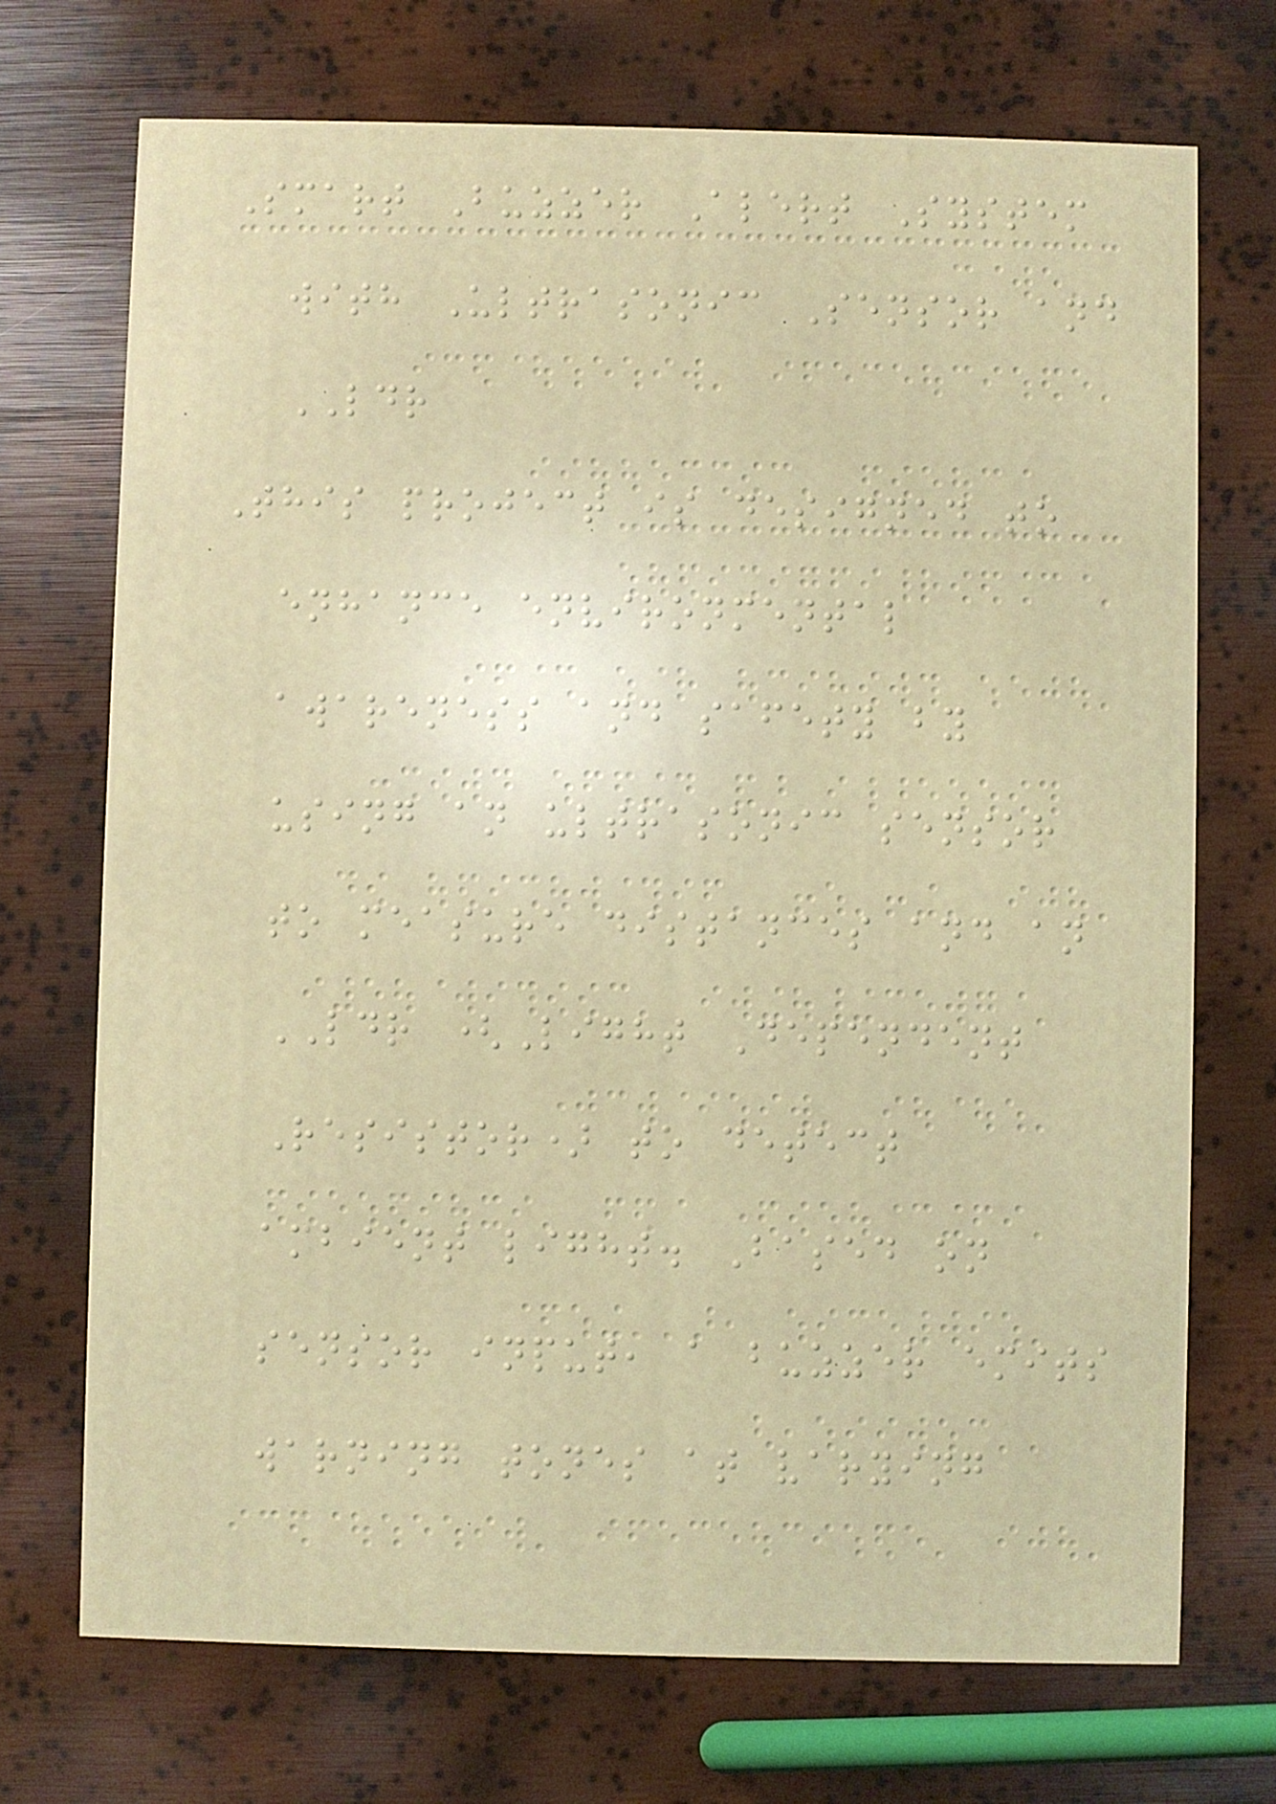Smart Buzzer Alert System
with Ultrasonic Sensor and
LDR
This project is designed to
enhance environmental
awareness and safety by
using an ultrasonic sensor
to measure distances and an
LDR (Light Dependent
Resistor) to detect
ambient light. Based on
sensor input, a buzzer emits
warning tones at varying
